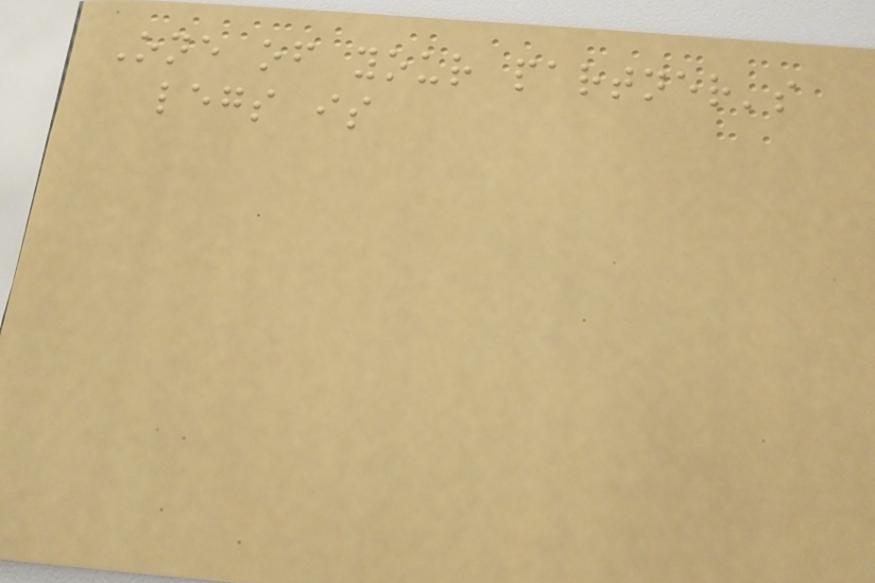One of your partner's
legs is
